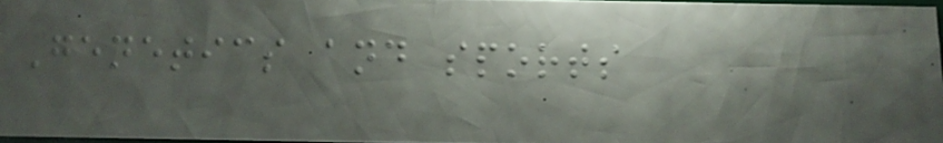Genetics and sports
